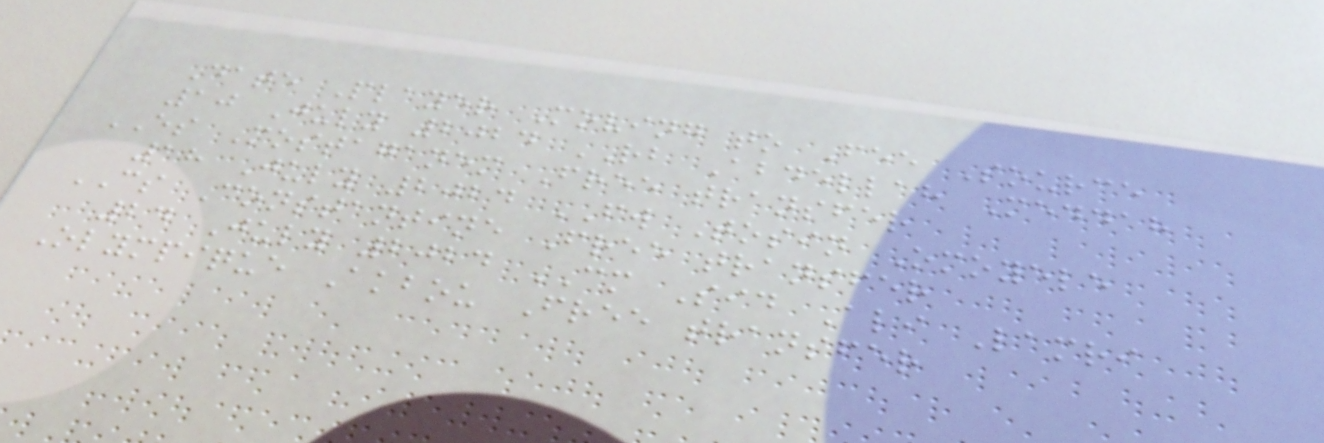Date Player Moving to Fee Source
10 July 2024 RB Abdellah Meddah
ES Mostaganem Free transfer
18 July 2024 FW Tosin Omoyele
CS Constantine Free transfer
24 July 2024 CM Sid Ali Lamri
Olympique Akbou Free transfer
